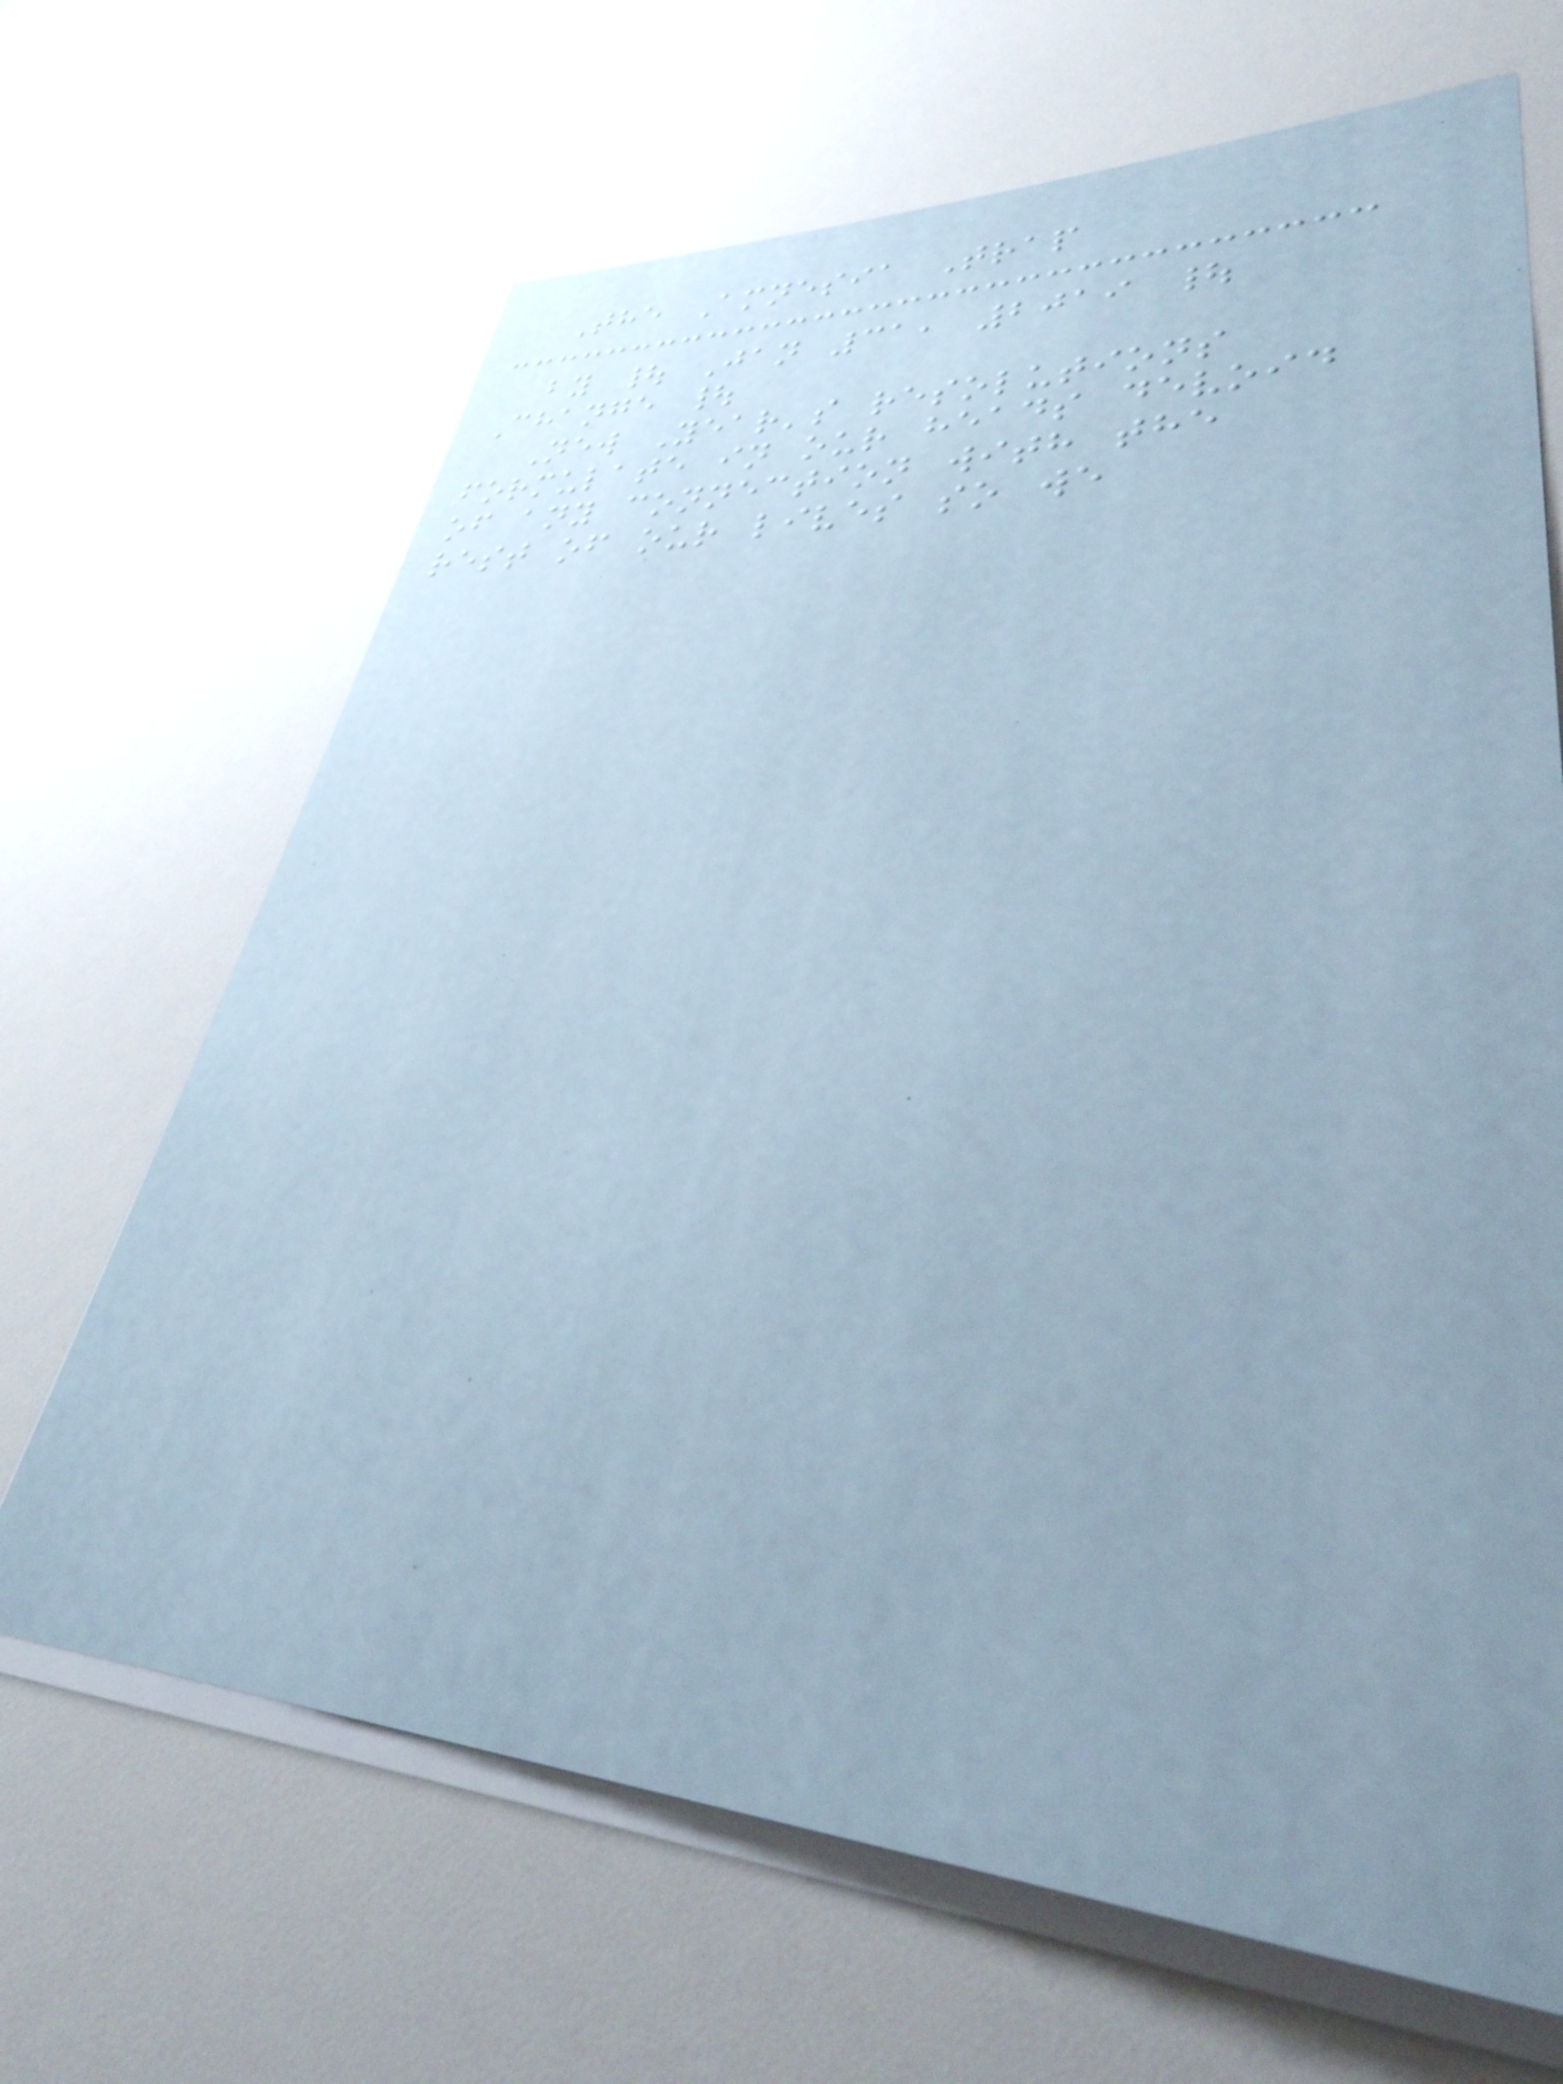The Amnesia Trap
by | Jan 31, 2019 |
Change |
New Year's resolutions
formulate in our heads devoid
of any connection with the
rest of our lives so we
